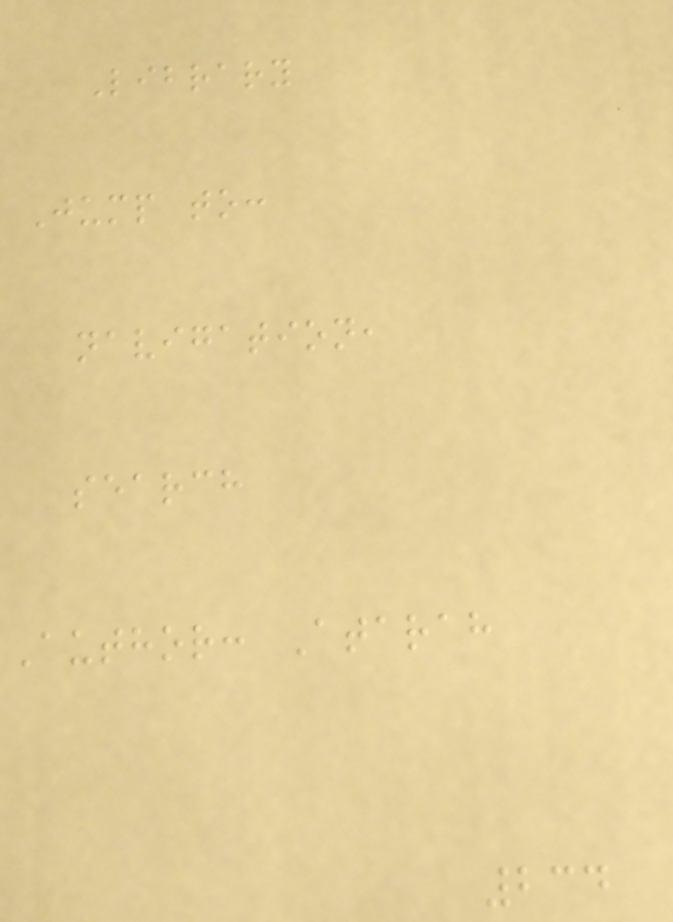Library
Jump to:
navigation,
search
Author: Atarah
234
